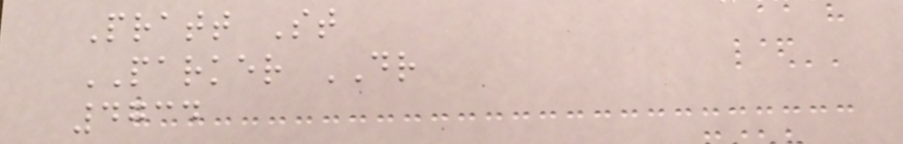Pratt St
PARKER DR
4734
